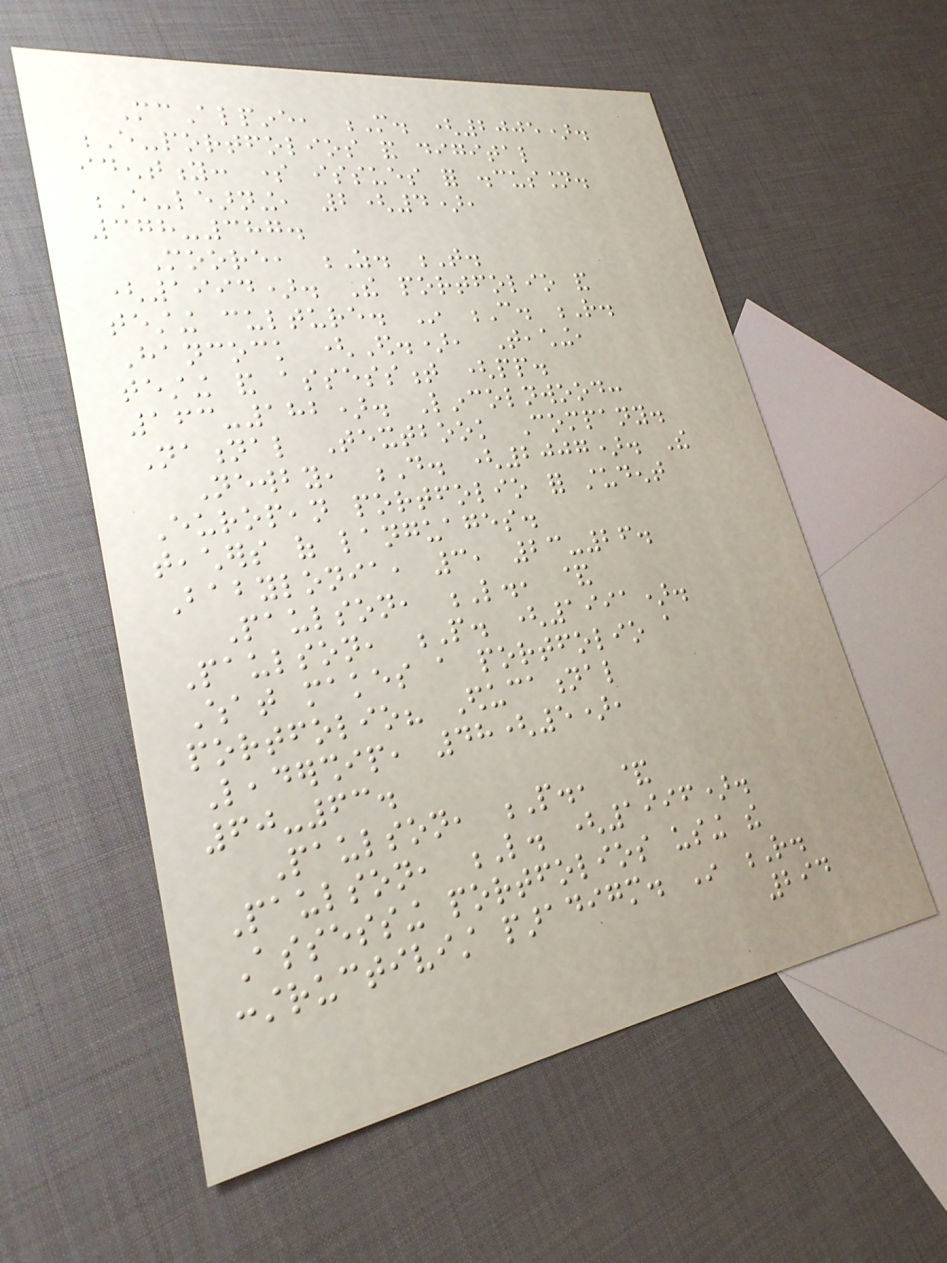McAlpine, M. (2005).
E-portfolios and digital
identity: some issues for discussion.
E-learning, 2(4),
378-387.
Moore, Z. T.
(1994). The portfolio and
testing culture. In C. R.
Hancock (Ed.), Teaching,
testing and assessment (pp.
163-182). Lincolnwood:
National Textbook Company.
Newby, D. (2007). The
European portfolio for student
teachers of languages.
Babylonia, 3, 23-26.
Paulson, L., &
Paulson, P. (1991).
What makes a portfolio a
portfolio? Educational
Leadership, 48(5),
60-63.
Paulson, P., &
Paulson, L. (1996).
Assessing portfolios using the
constructivist paradigm. In R.
294
